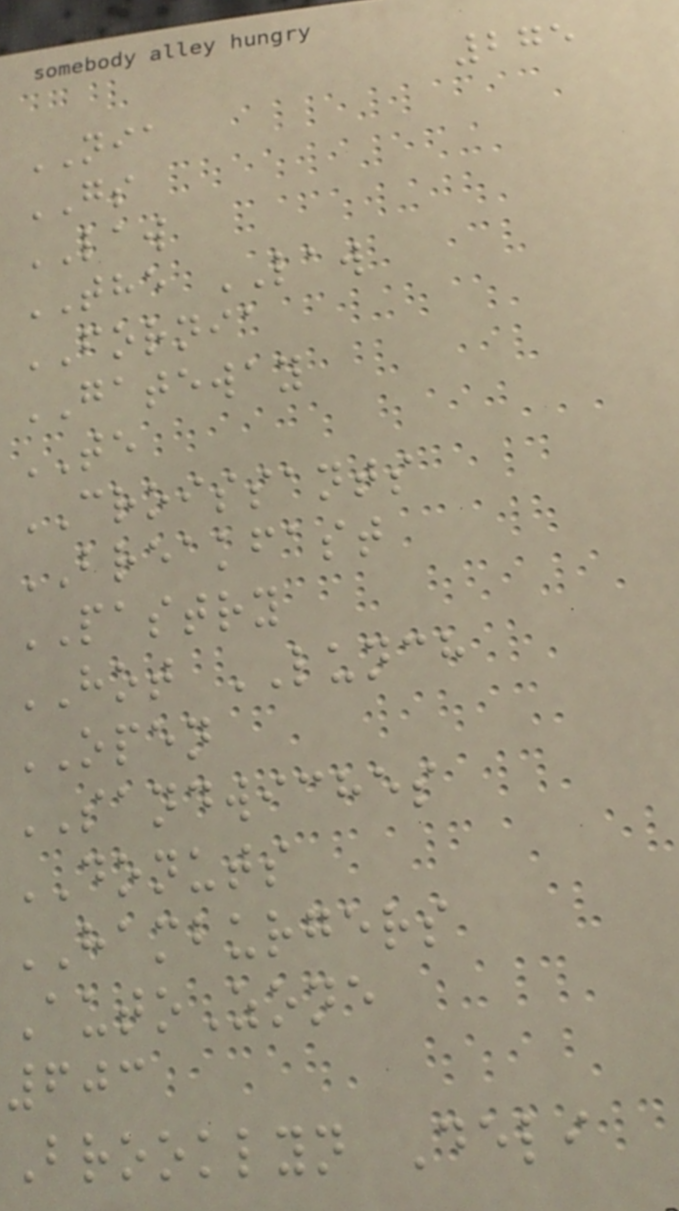275
NIA
GS
LAW
THE LAW
FORNIA
GATEWAY
TE
CROISSANTS
BREAKFAST
PASTRY
HOT LUNCH
OPEN
SANDWICHES
DONUTS
HAMBURGERS
AutoZone
603
Brooklyn Deli
